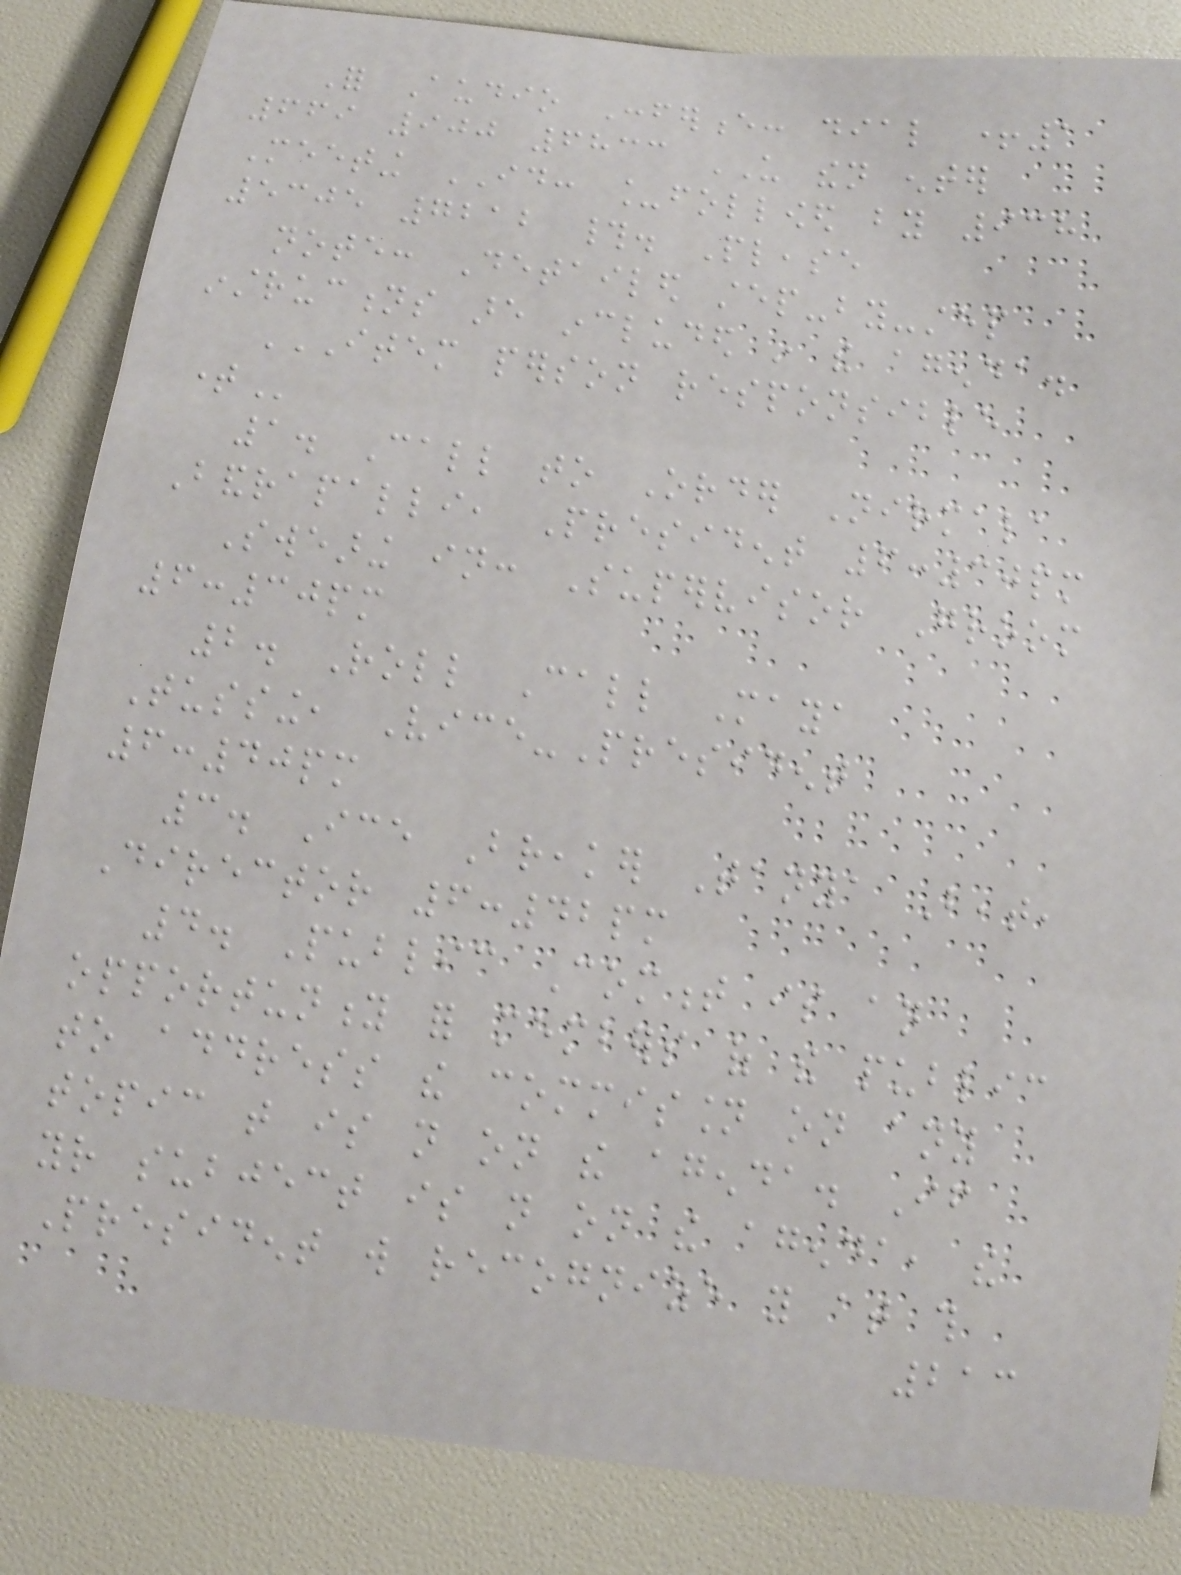For Audio Conference: dial +1
669 900 6833 US then enter
Meeting ID: _followed by 938
5305 7212 #. Please
note: Detailed step-by-step
instructions are included in the agenda.
ITEM PERSON RESPONSIBLE
TIME
1. Call to Order Nirmala
Bandrapalli, President 6:30pm
Swearing in: Supervisor Groom
6:30pm
2. Roll Call Maya
Tussing, Vice-President
6:40pm
3. Ice Breaker Tanya Beat,
Director 6:42pm
4. Public Comment is an
opportunity for members of the public
to address the commission on any
topic that is not on the agenda. If
your subject is not on the agenda, the
President will recognize you at this
213
